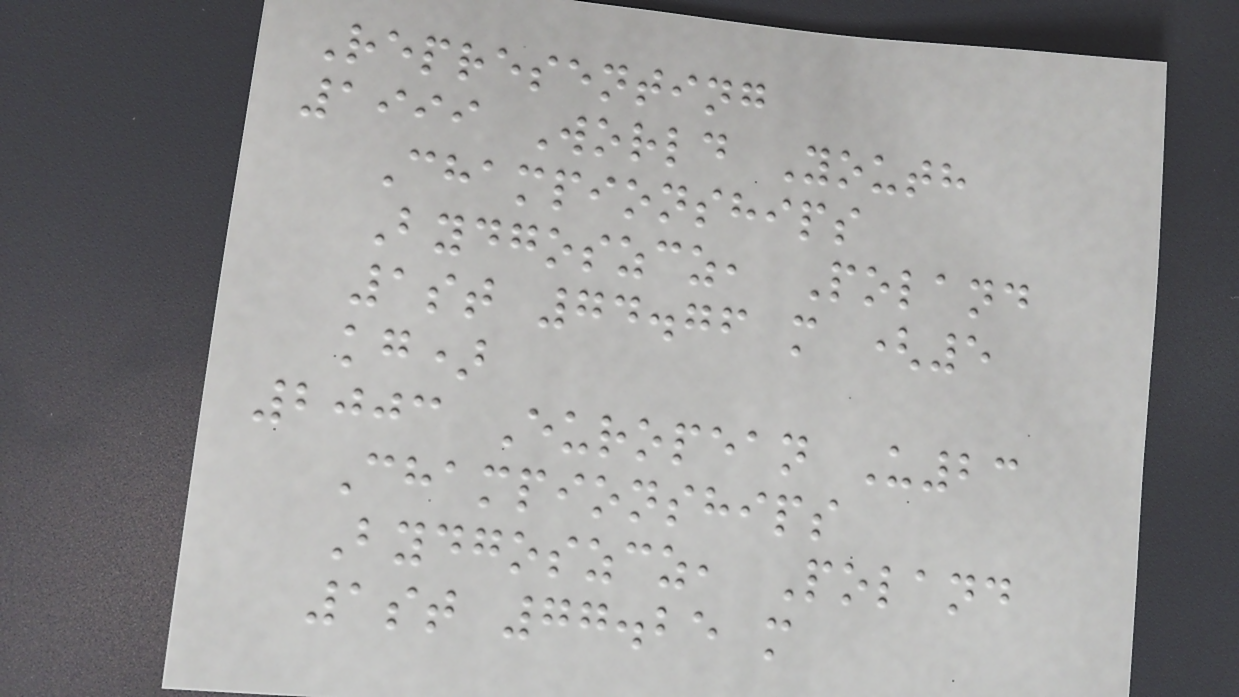Representing
1999 World Youth
Championships
Bydgoszcz, Poland
1st 74.76 m (5
kg)
2003 European U23
Championships
Bydgoszcz, Poland
1st 77.25 m
